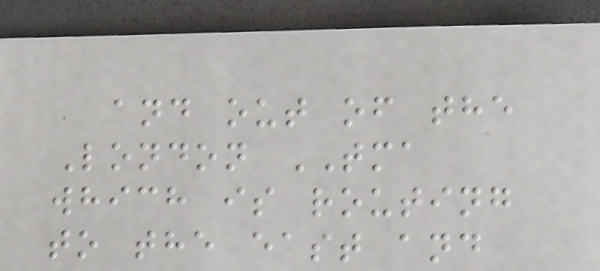and out of the
London TMA
which is routing
to the east and
